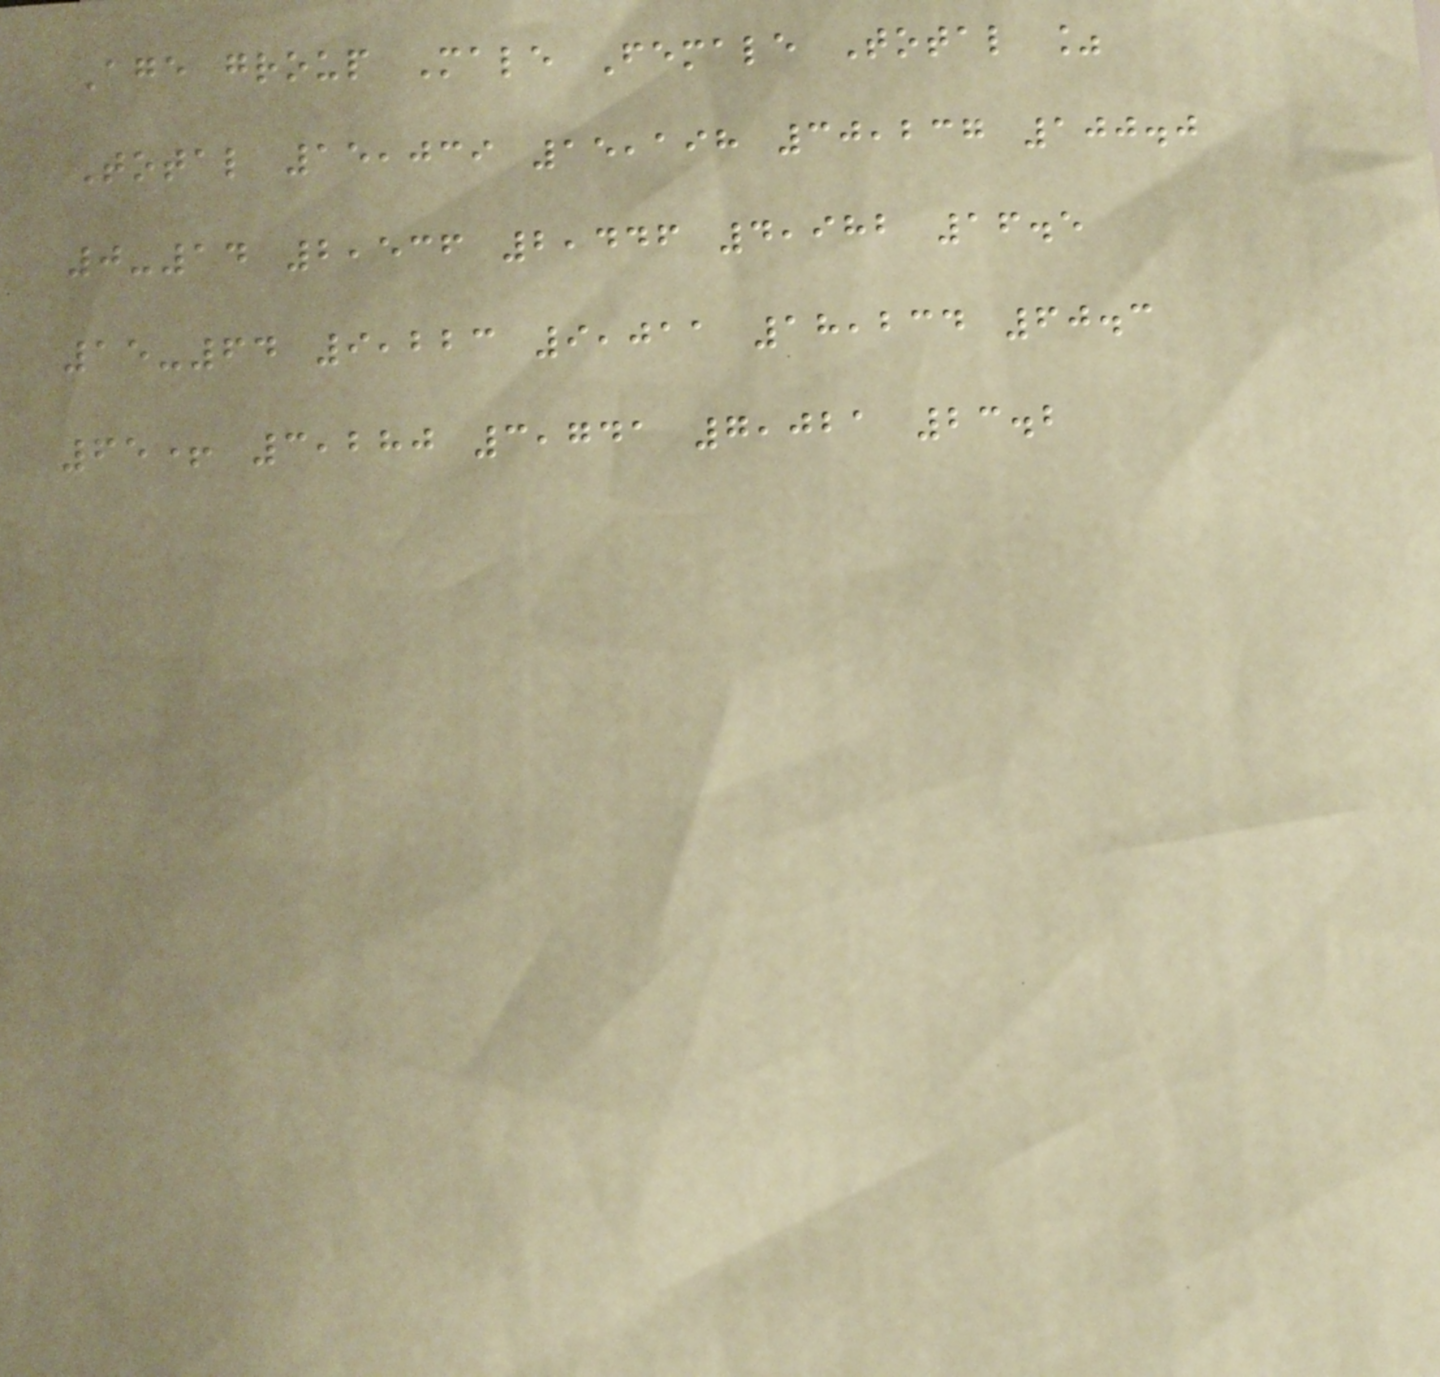Age group Male Female Total %
Total 15,039 15,198 30,237 100.0
0-14 2,536 2,446 4,982 16.5
15-64 9,223 9,011 18,234 60.3
65+ 3,280 3,741 7,021 23.2
